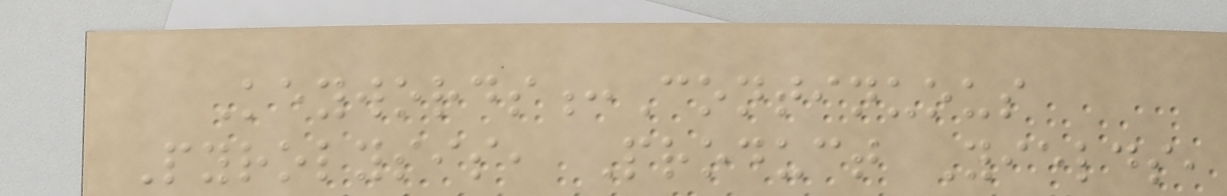Keywords:Continuous
Pyrolysis, Product Yields,
